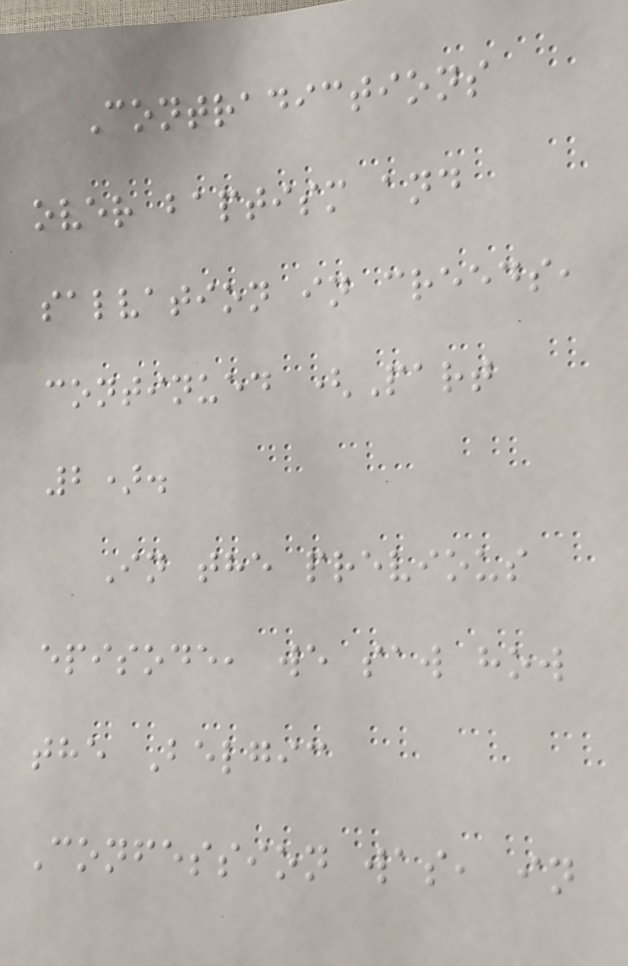Contradictions
over baptism and
salvation in creeds,
continued (Part
2).
In the previous
episode, we saw how
the Belgic
Confession was, in
